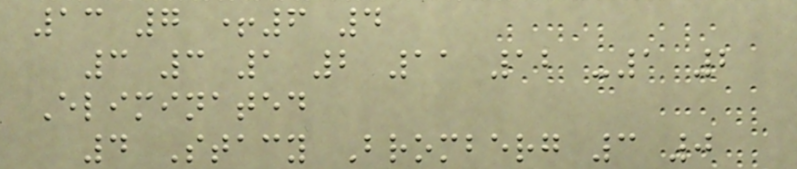13 7 +6 4
3 3 1 2 11 12 -1 2
Eliminated
4 Stacy Bromberg 3 0
